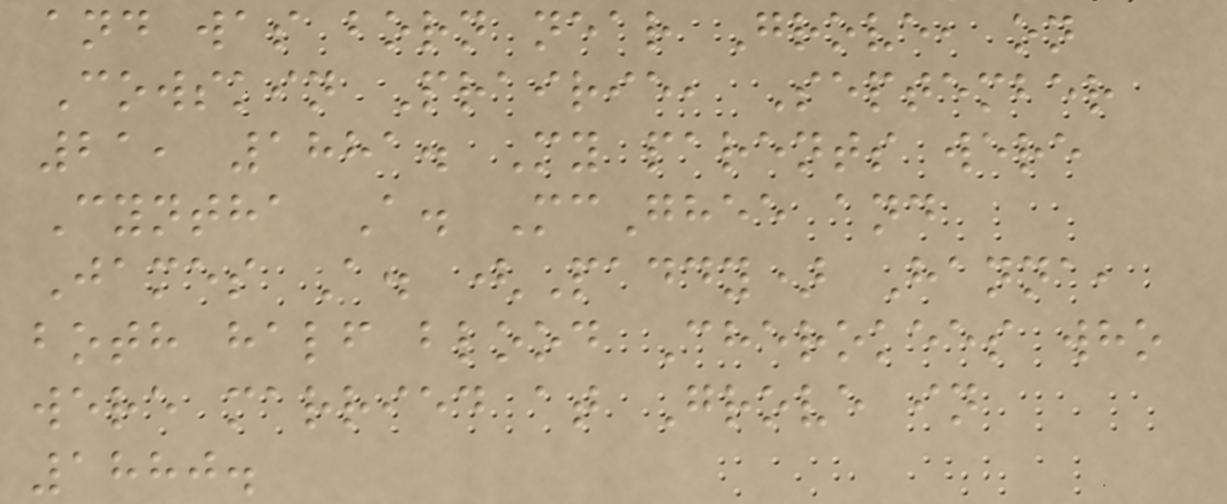and was born near Grove, on
Cowskin Prairie, September
21, 1881. My parents were
Cyntha A. McGhee and
James A. (Paddy) Hanna,
both half blood Cherokees who
were married at Grove in
1880.
